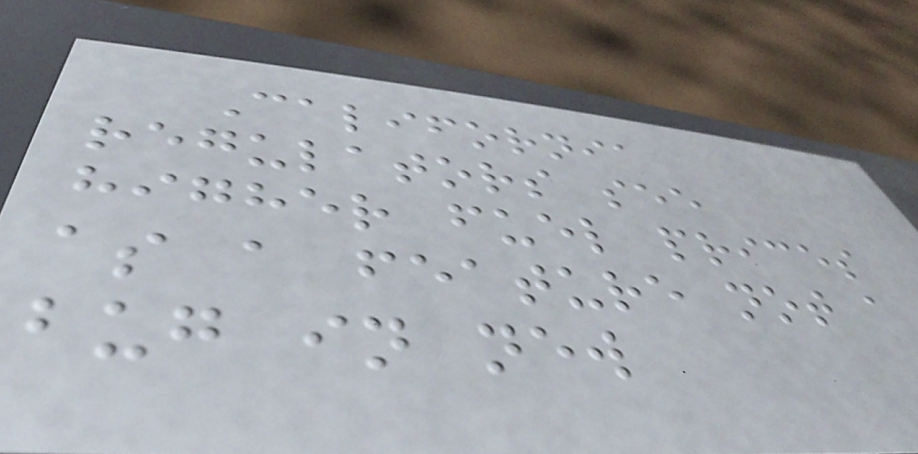California
regulators see
higher fuel prices
as a feature not a
bug in new
